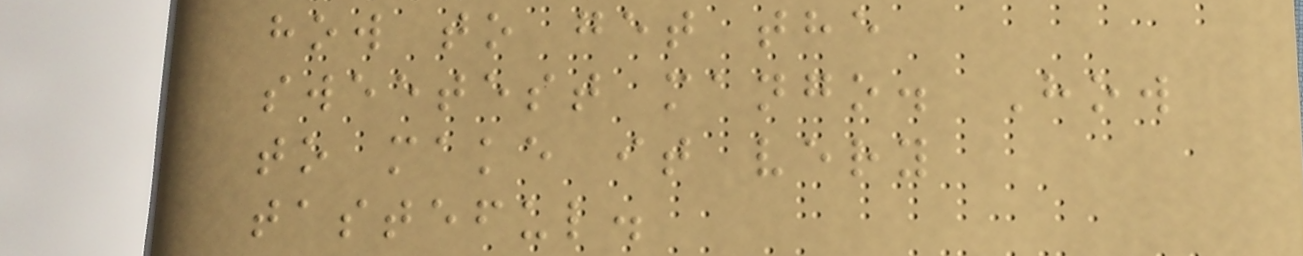how to get the
sweetest mango. How
to make it very
tasteful.
